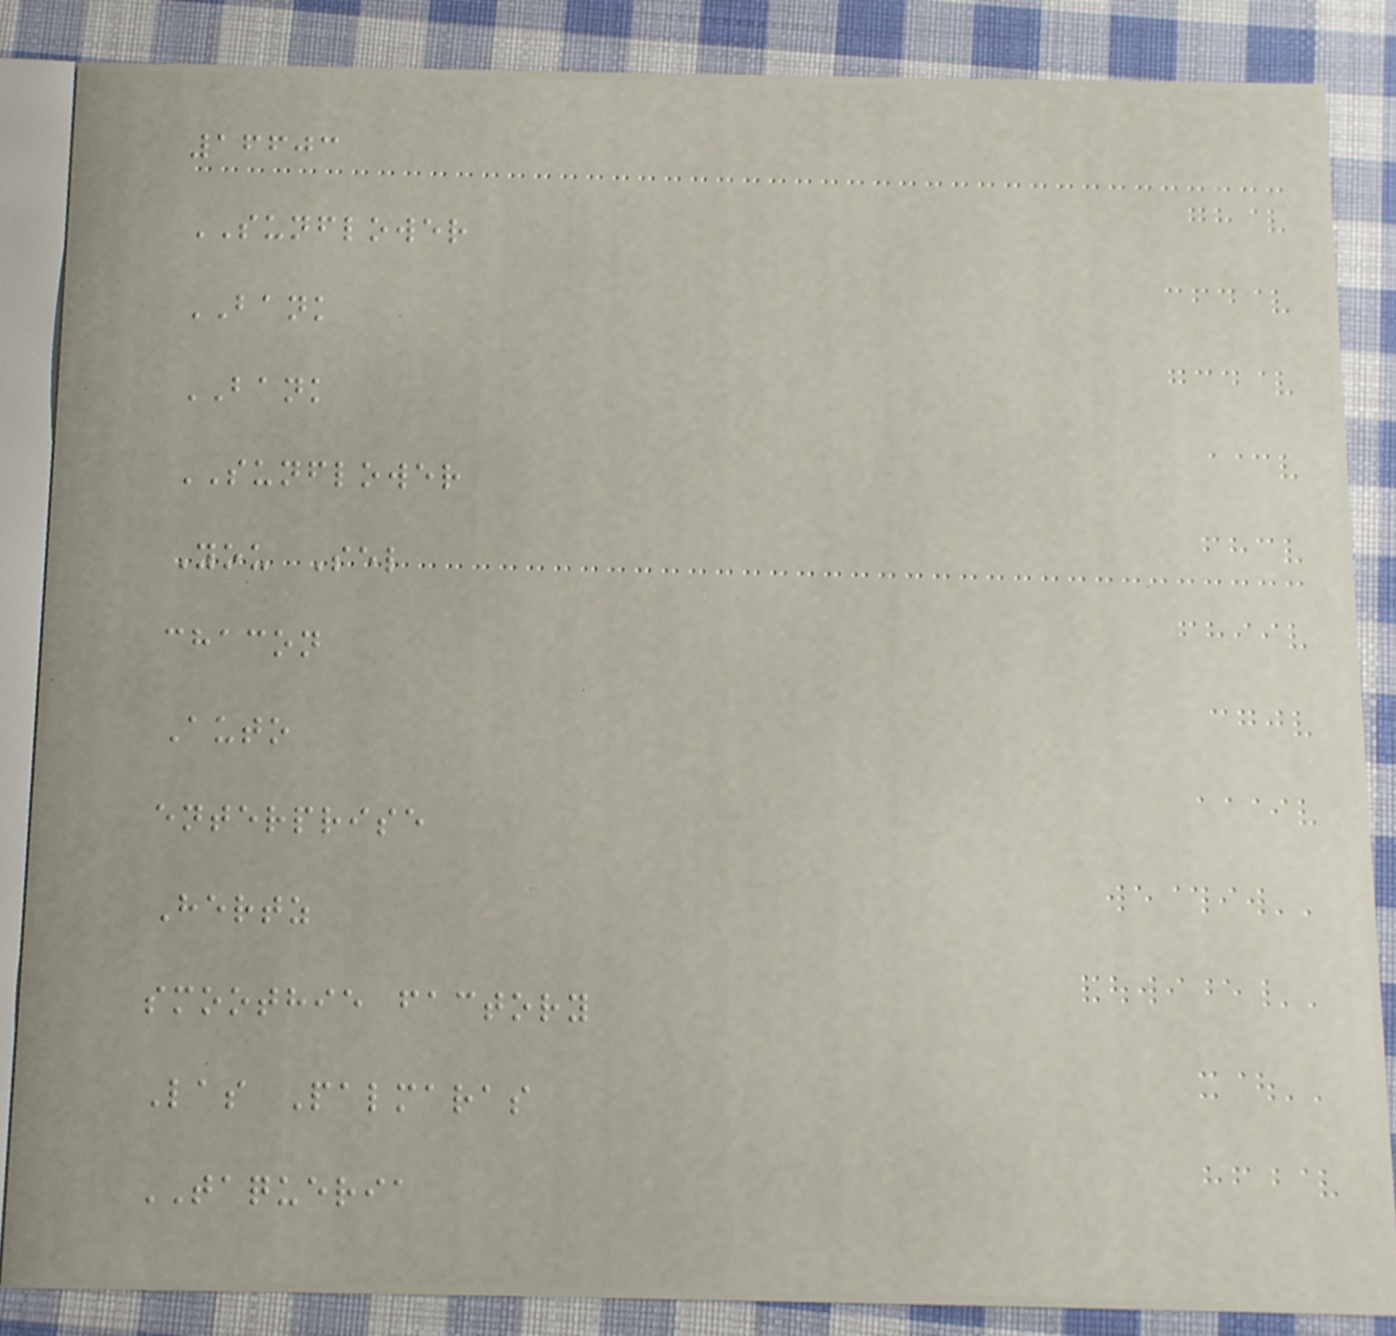16603
SUNFLOWER
BANK
BANK
SUNFLOWER
You Sel
chacon
Auto
enterprise
Hertz
smoothie factory
Las Palmaras
TAQUERIA
